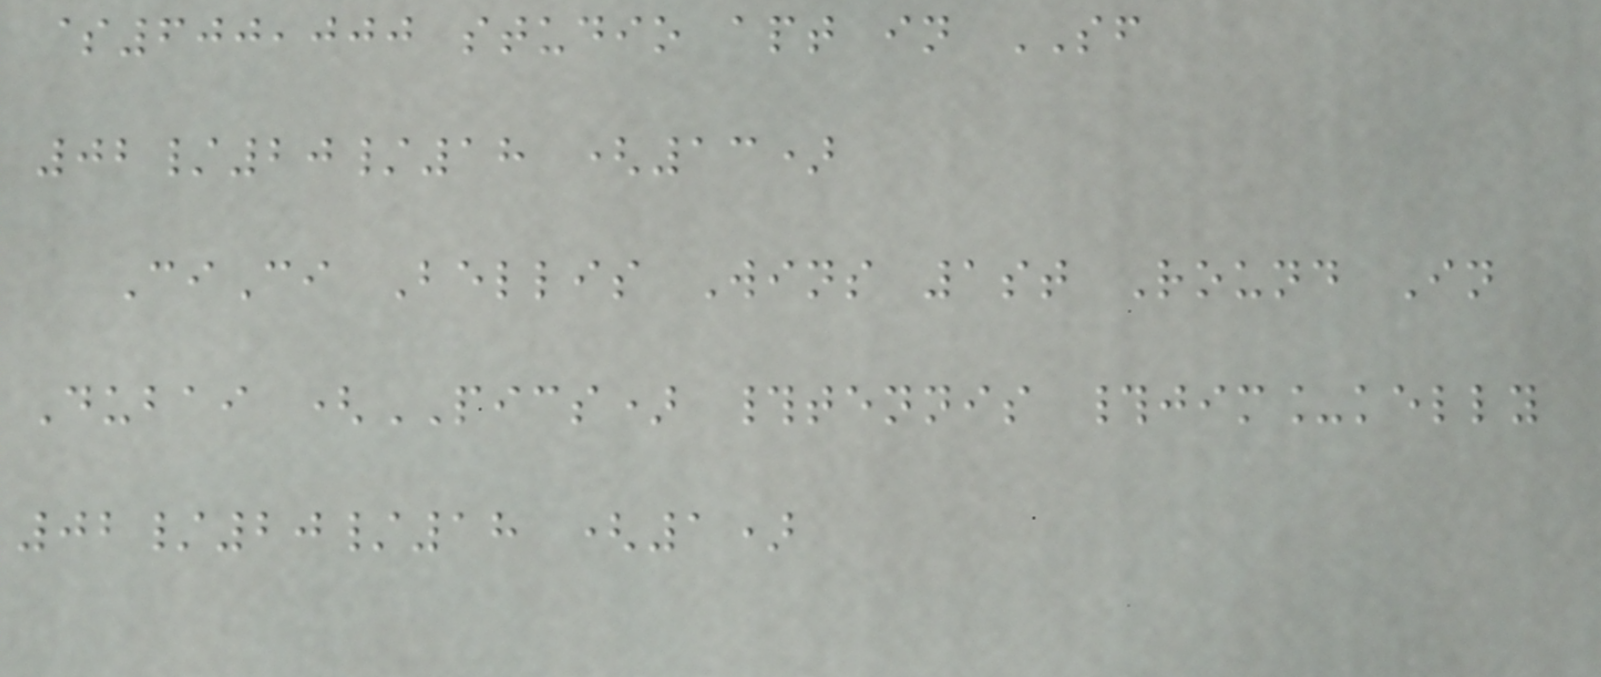$600,000 studio apt in SF
02/20/18 (13)
CiCi Bellis Wins 1st Round In
Dubai (PICS) #tennis #jim_kelly
02/20/18 (1)
